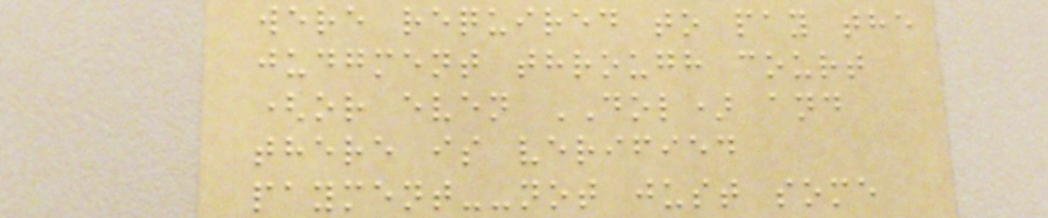were required to pay the
judgment through court
(or even DOL) and
there is verified
payment--not just some
